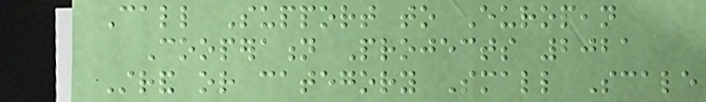Call Support to European
Cooperation Projects 2021
Strand or category Small Scale
